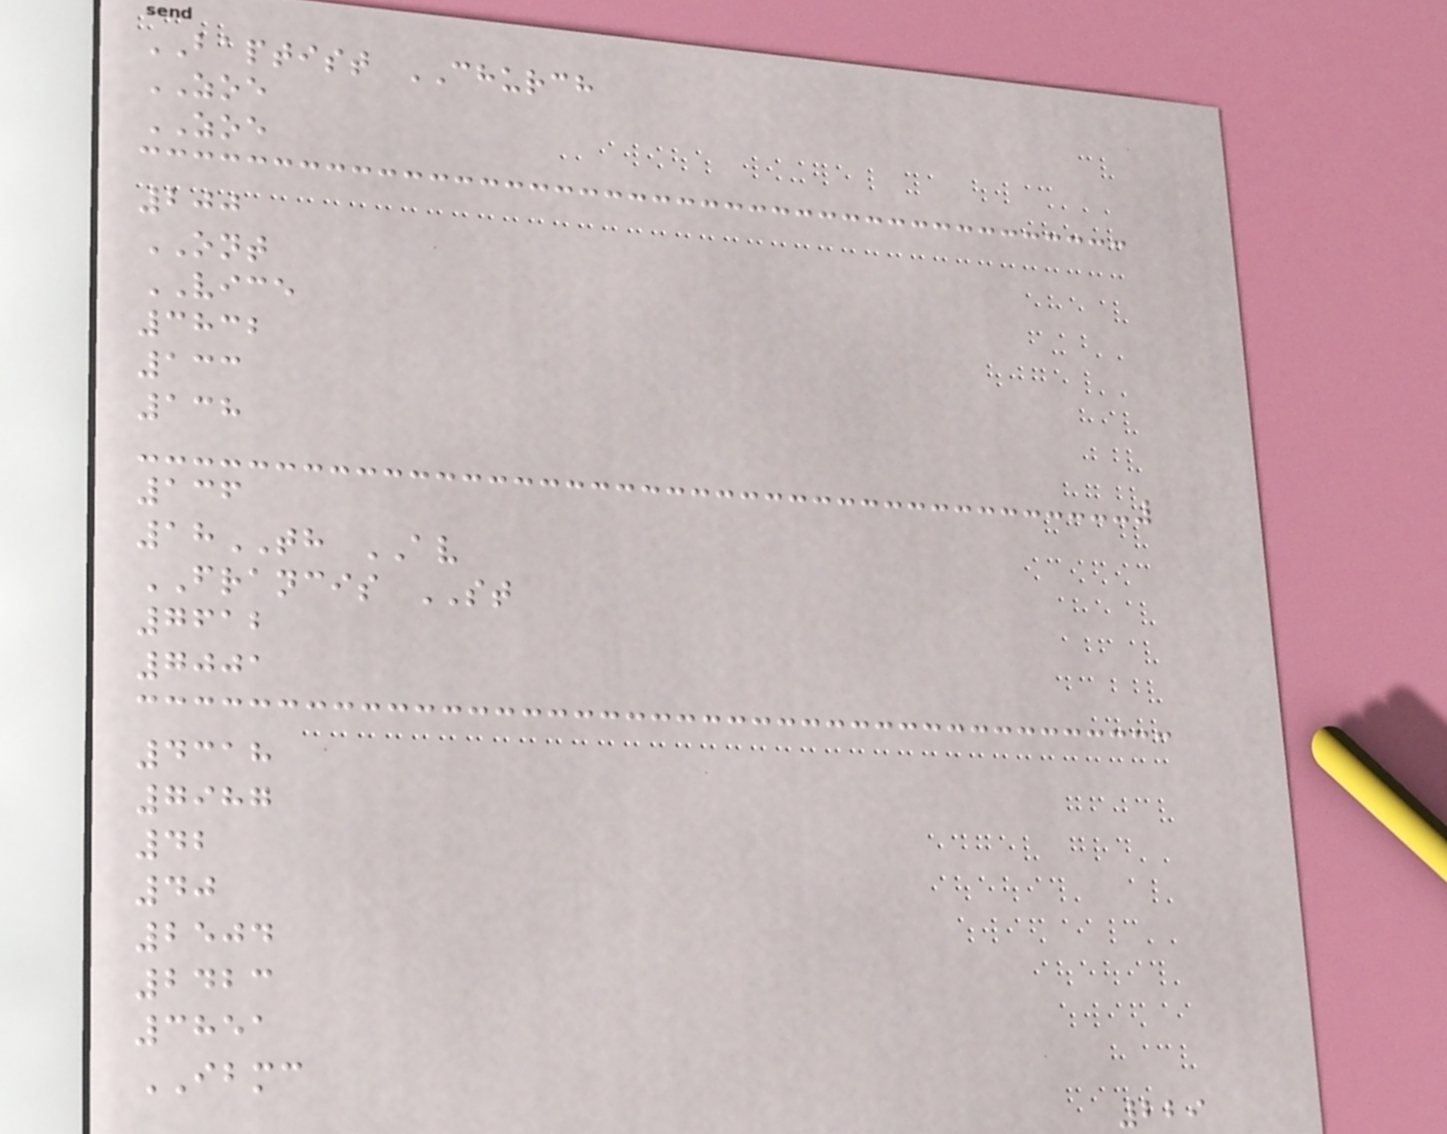BAPTIST CHURCH
ZOE
ZOE
200
ONT
VICE
3832
133
138
136
18TH AV
FRANCIS ST
7612
7001
4318
7987
42
40
2504
2423
3851
IBMC
229
